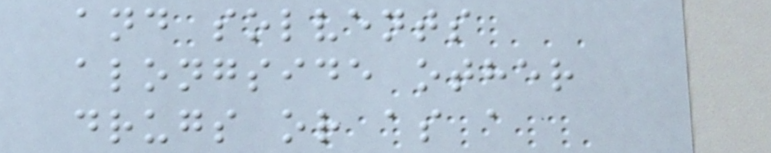and solvents
alongside other
drugs or as a
